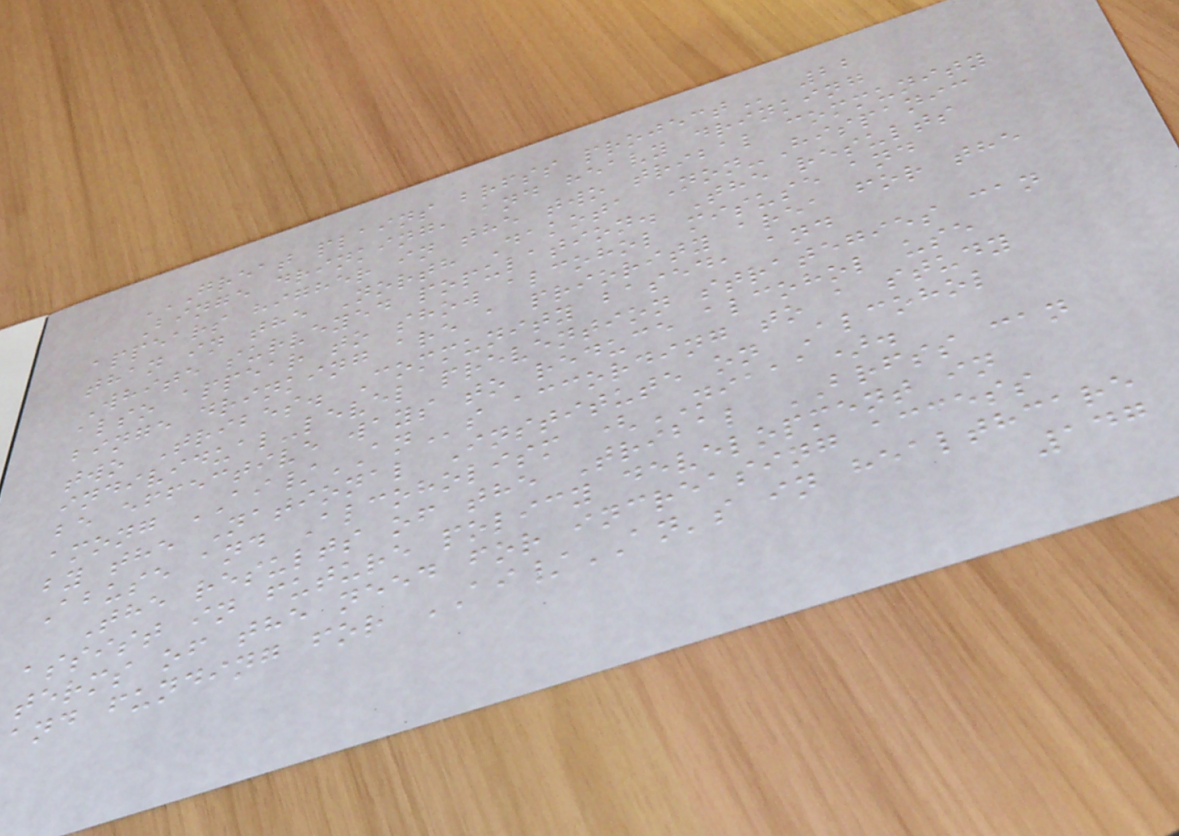GREAT PLAINS BRFSS PROJECT 22
Binge drinking, and heavy drinking
appears higher in the two tribal community
than in the North Dakota Non-Hispanic
White surveyed population. The results
also appear to show alcohol misuse and
binge drinking are a priority area for the
two Tribes. Community based, and
individual-level prevention strategies can
be effective ways to reduce alcohol use
among AI/ANs according to a study
by the National Institute on Alcohol
Abuse and Alcoholism (NIAAA).
The results of the Tribal BRFSS can
assist in future policy development in
terms of the need for increasing access
and funding for AI/AN's in healthcare
147
